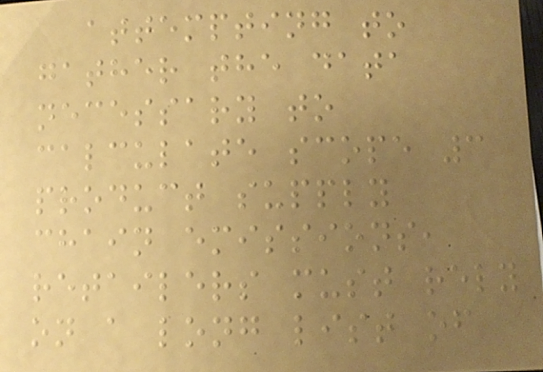attempting to
gather the data
necessary to
calculate scope 3
product supply
chain emissions,
retailers must rely
on a long list of
